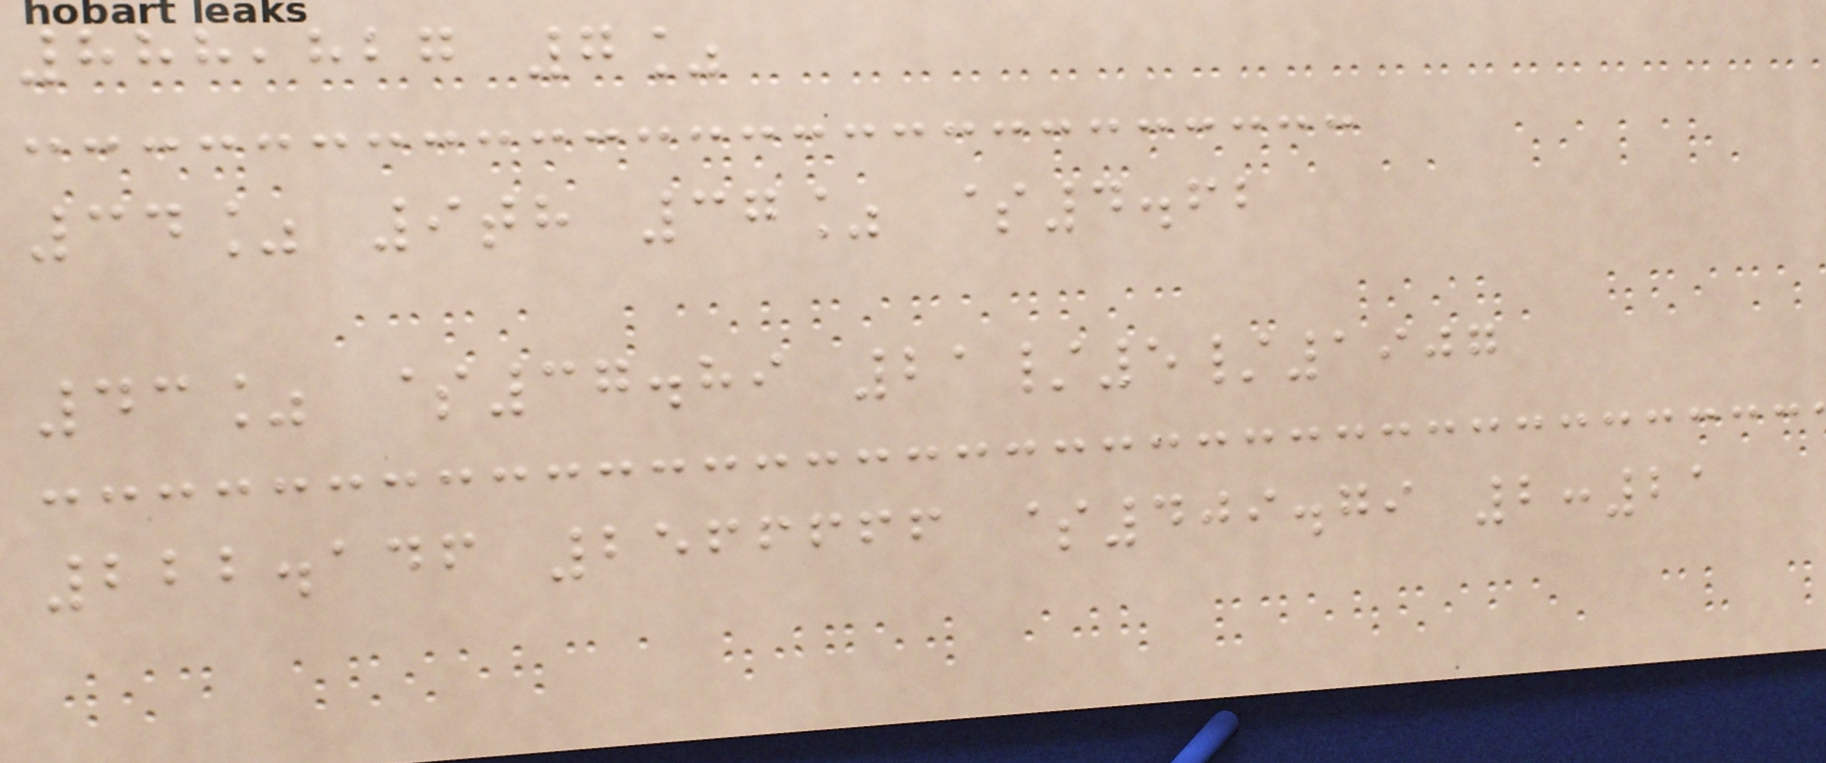888,827 7%
34% 9th 37% $4.62
43% $37.89 21/5/1907
222.146 2566666 $409.79 2:21
